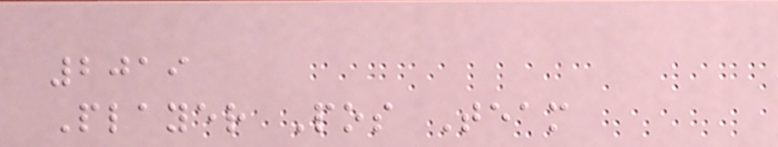2019
Player Pos Team
